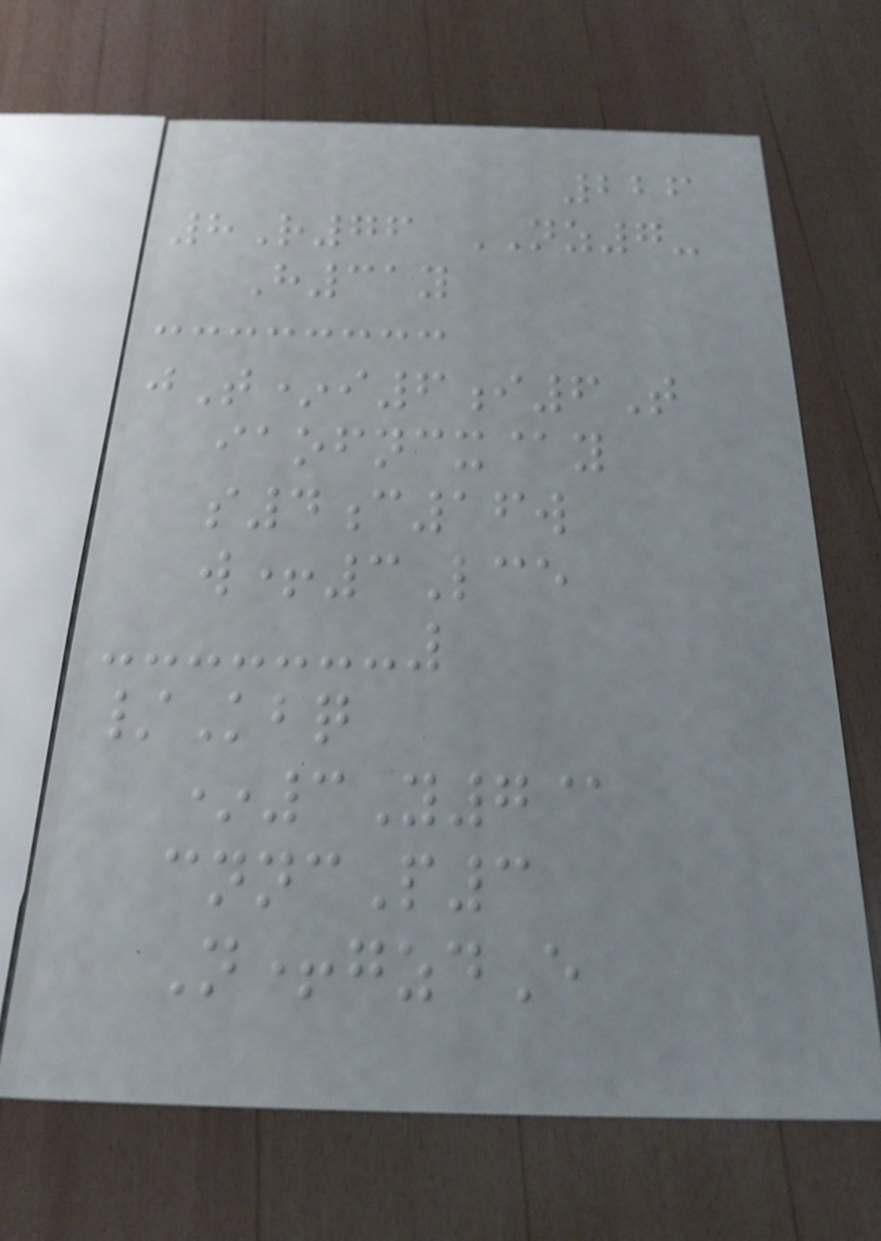226
8R76 NZ7-
H31y
jT*i6i6T
iaofncx@y
s4c16w
w+3Lce
/Kbq
*3Y7@
cnncP3
N+gzdE
